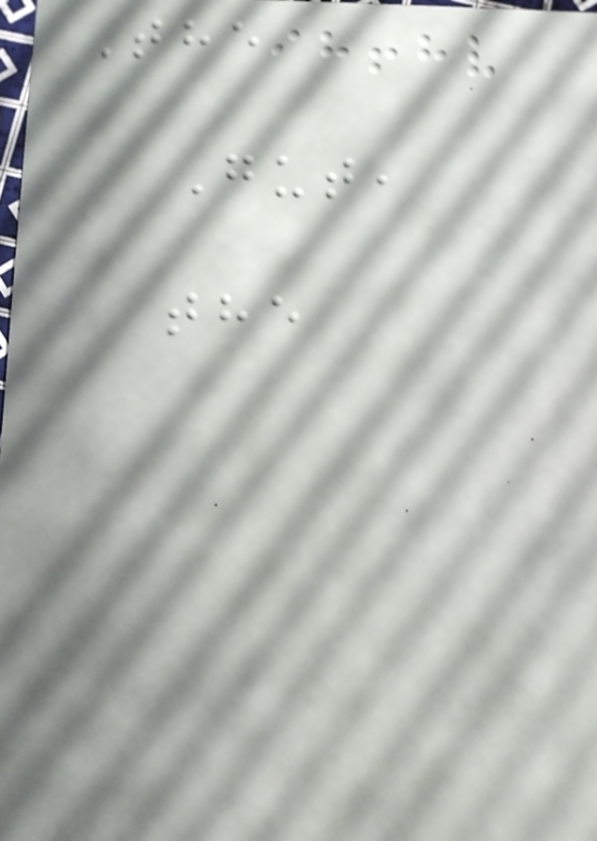The
Gut,
the
